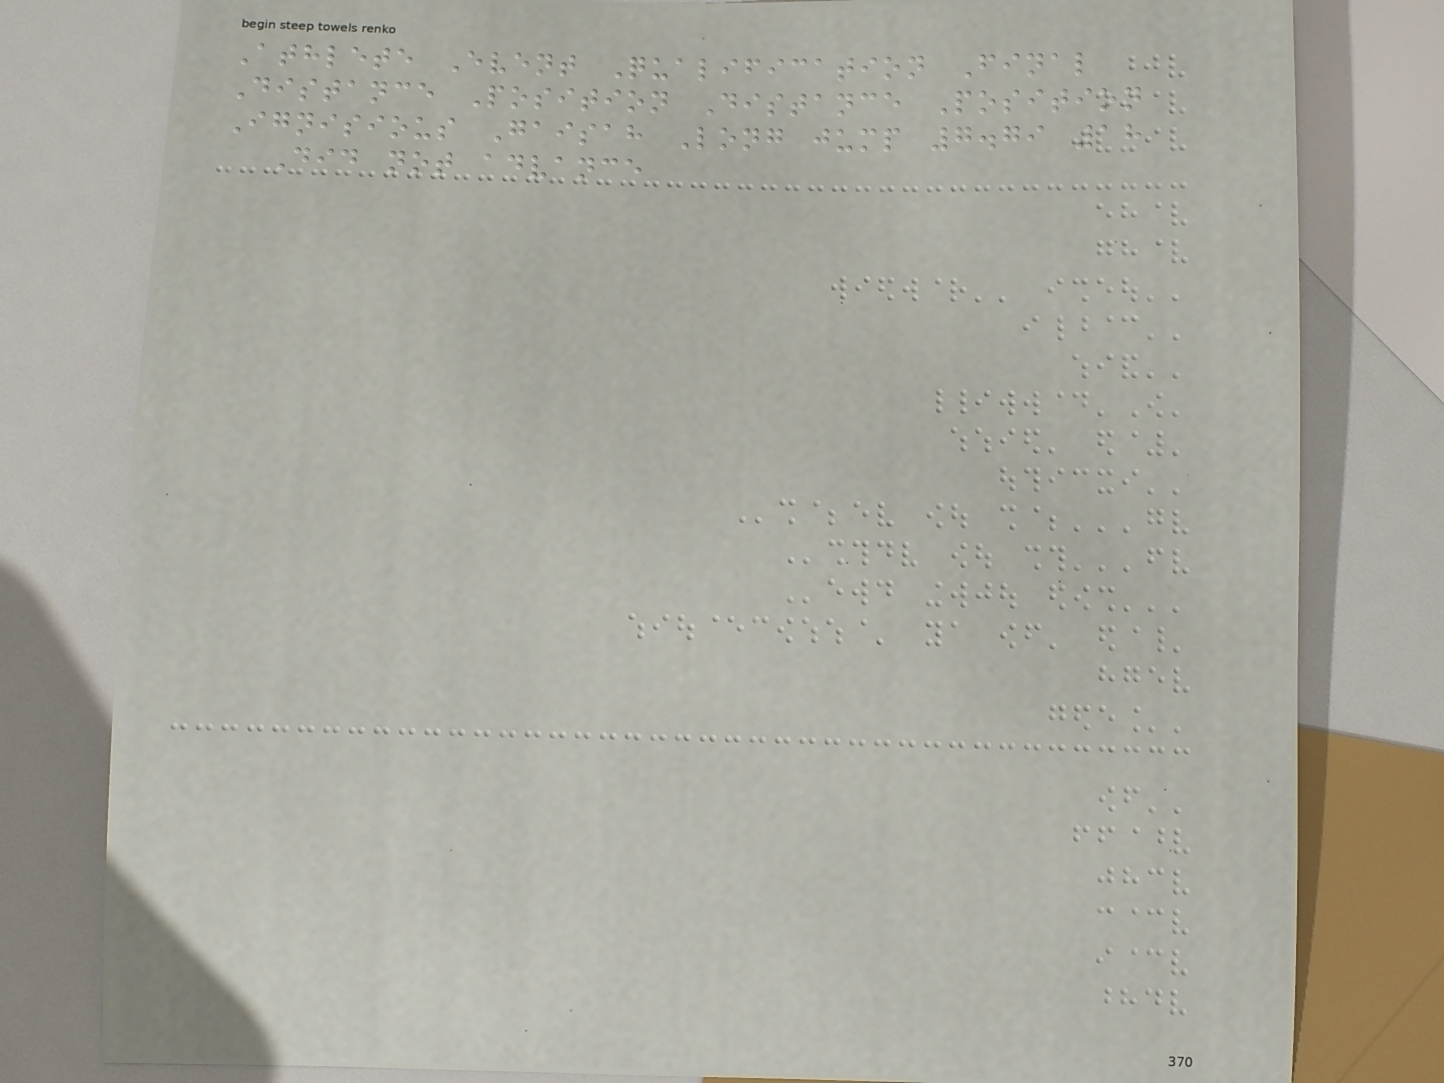Athlete Event Qualification Final
Distance Position Distance Position
Ignisious Gaisah Long jump 7.79 18
Did not advance
